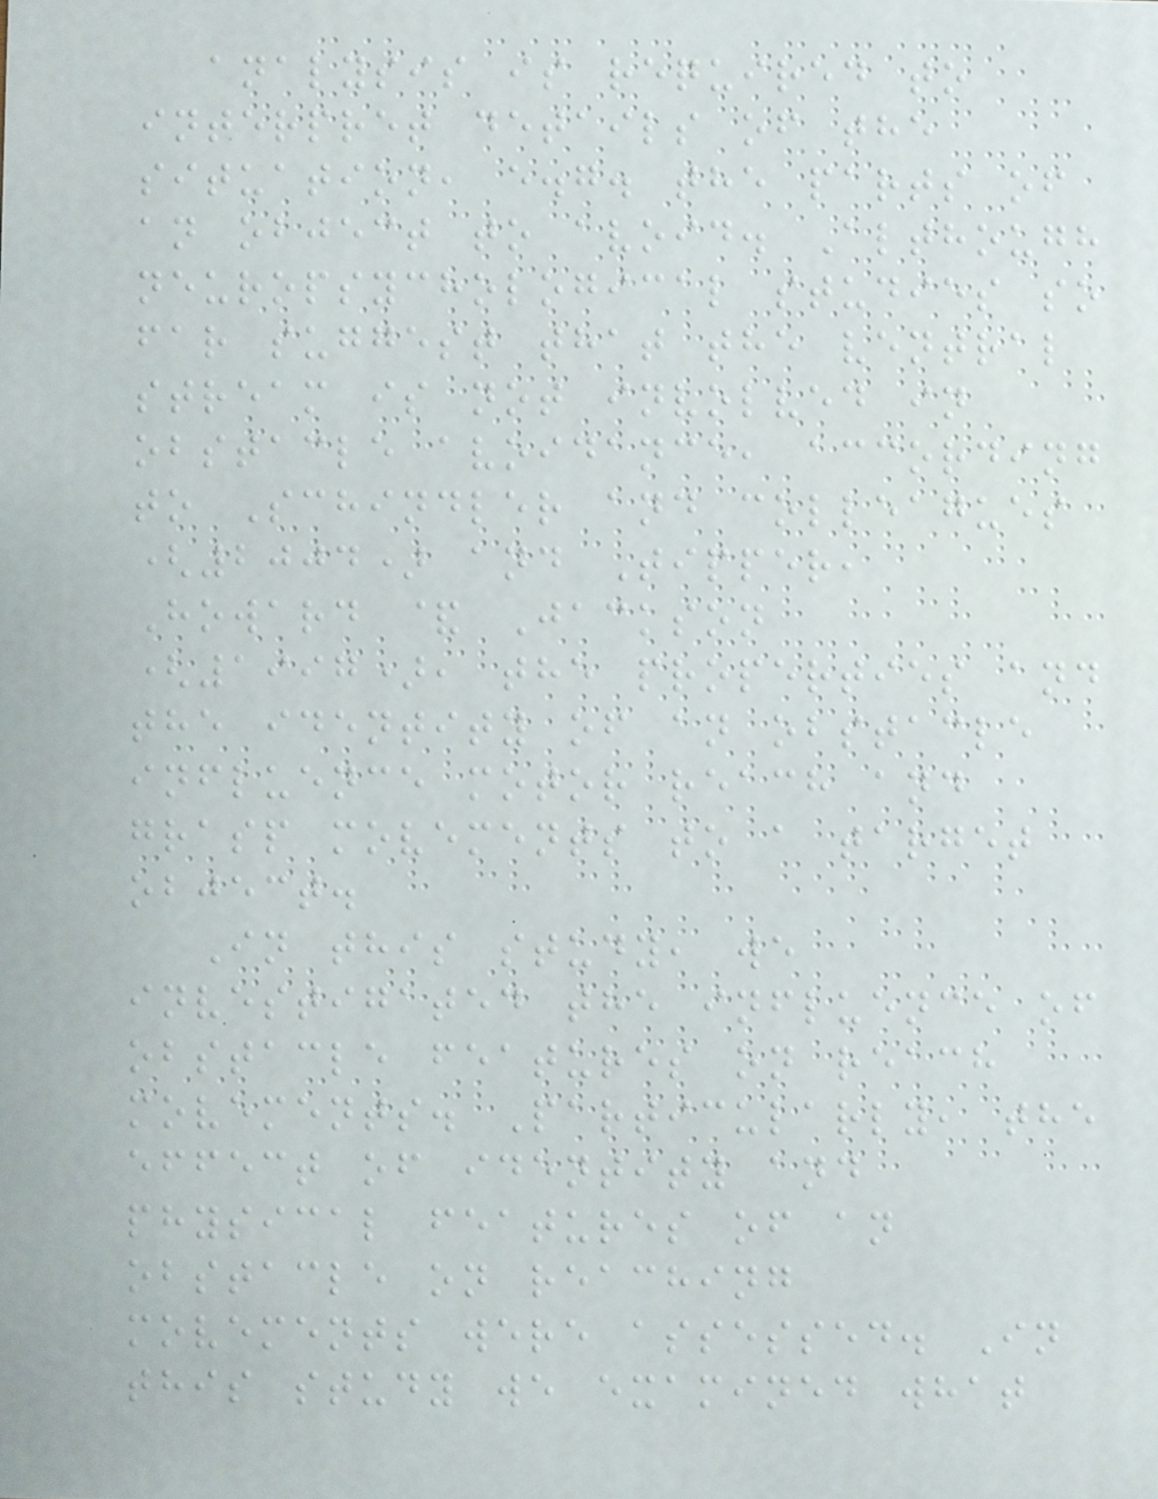analysis is required to
interpret details of the
situation, e.g. the parts of
an object to avoid. Although
neuropsychological studies so
far suggest that the ventral
stream is not involved in
obstacle avoidance, according
to Schindler and colleagues
(2004) and Tipper,
Howard & Jackson
(1997), the properties and
the identity of an obstacle
influence motor reach and
grasp movements to a target
object.
In this study, we
investigated the influence of
obstacle features on reach
movements. Particularly, the
effect of identity and
physical features of an
obstacle on reaching
movements were assessed. In
this study we examined what
